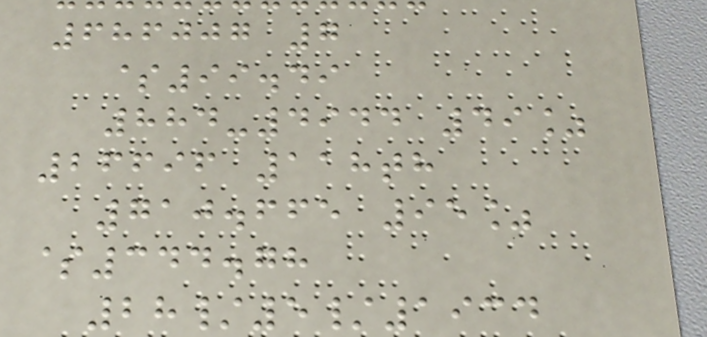686007 7
$99.49
884-4944 49%
26696 118th
710.665 95%
$344.78
28/5/1934
